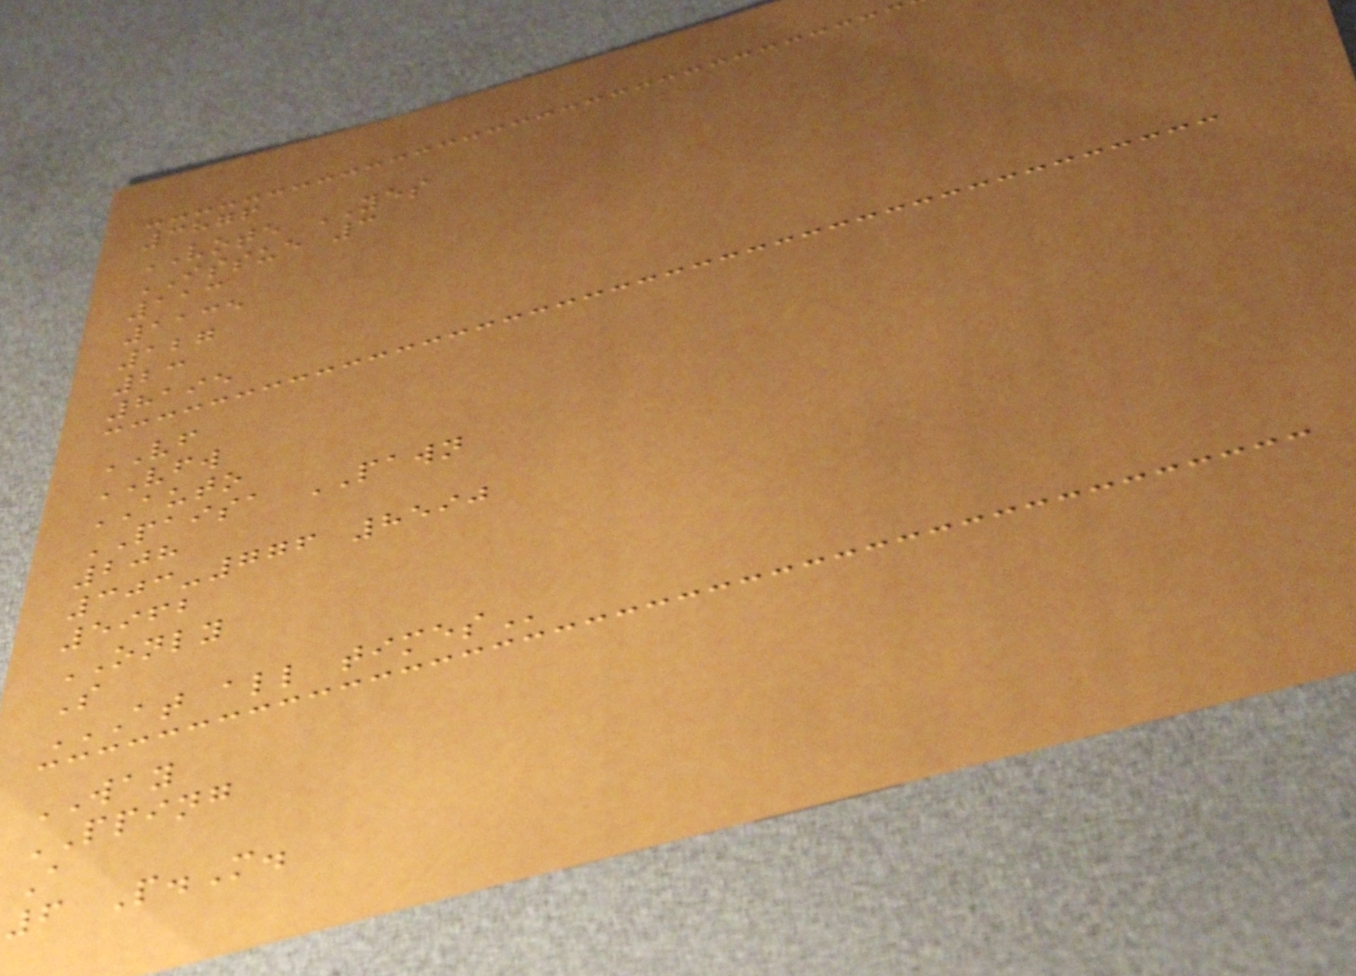3876
VOTE YES
ISSUE 3
113
1135
127
23
8195
VF
VFW
AUTO
PAISA PAWN
208
303-776 8590
5962
ONLY
S
AT ALL TIMES
WAY
PPING
A
6 P.M.
